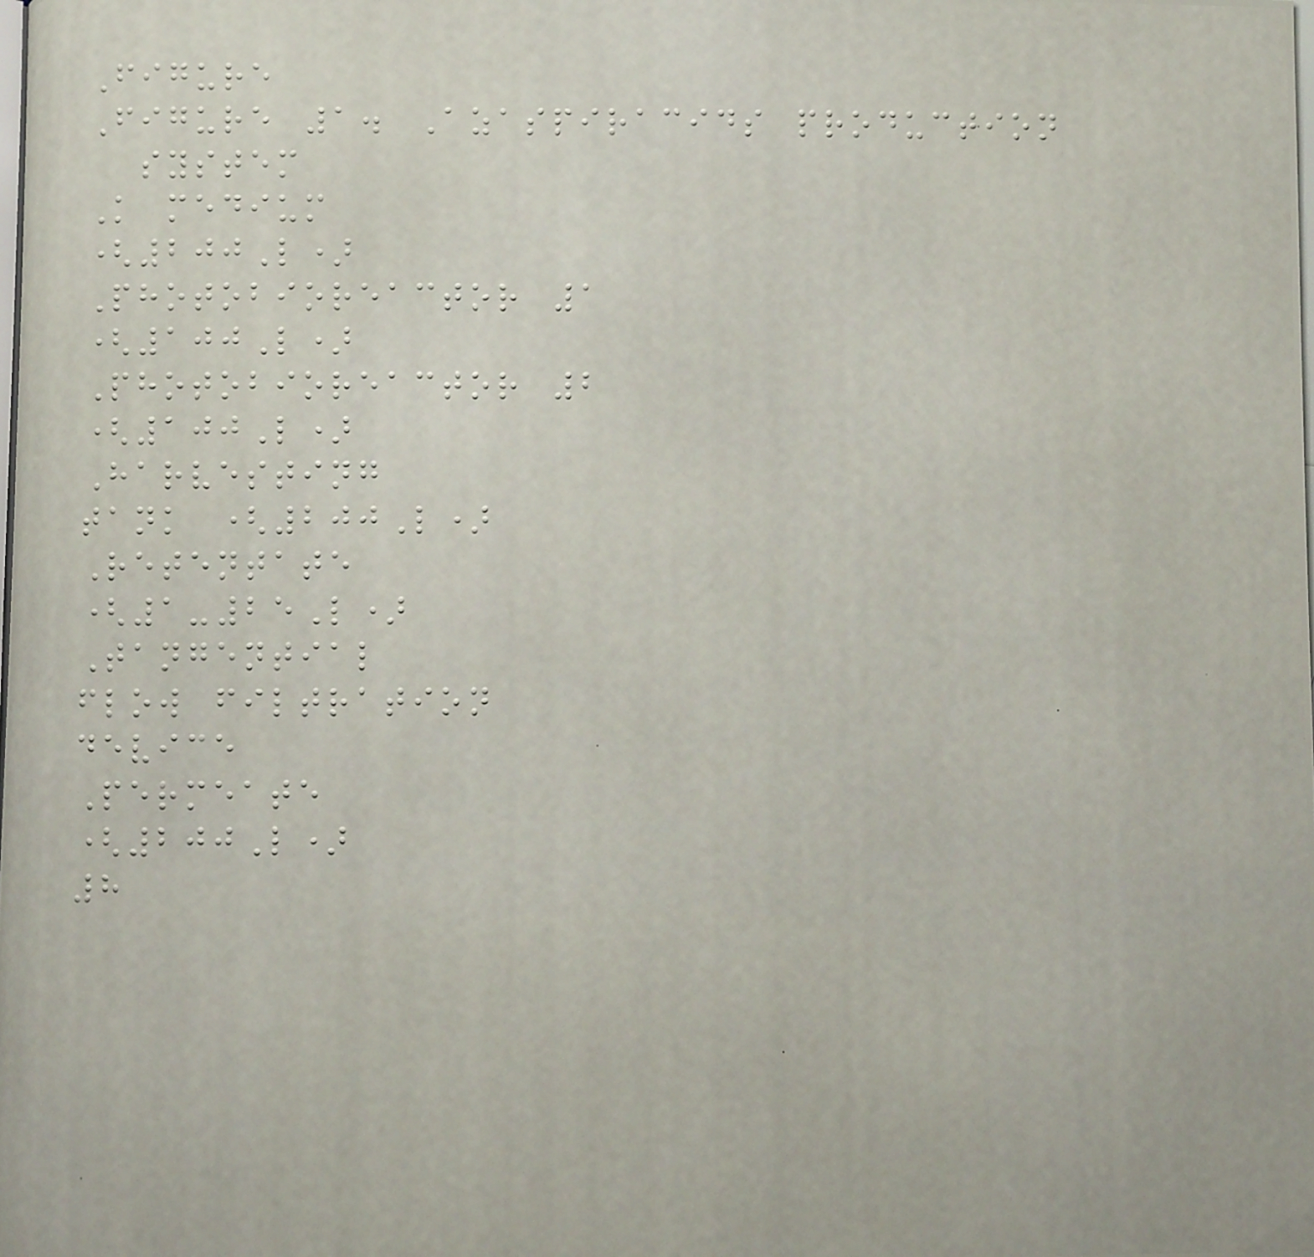Figure
Figure 1. Azaspiracids production
system
K medium
(200L)
Photobioreactor 1
(100L)
Photobioreactor 2
(100L)
Harvesting
tank (200L)
Retentate
(1-25L)
Tangential
flow filtration
device
Permeate
(200L)
8
